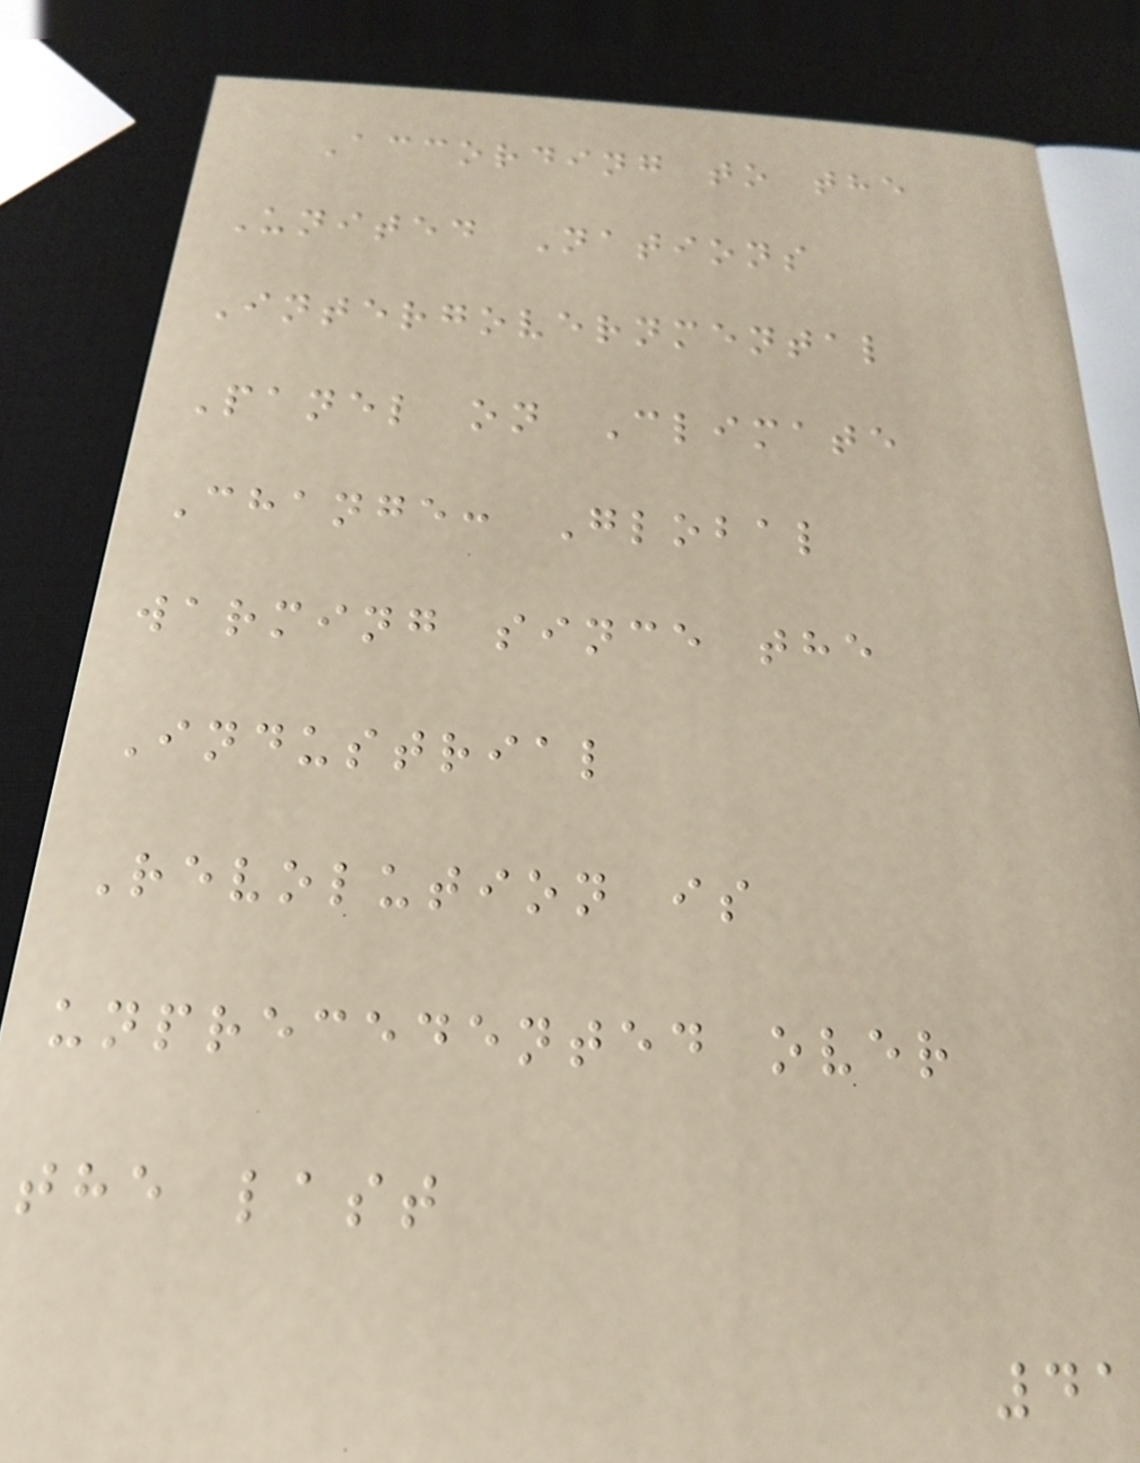According to the
United Nations
Intergovernmental
Panel on Climate
Change: Global
warming since the
Industrial
Revolution is
unprecedented over
the last
41
